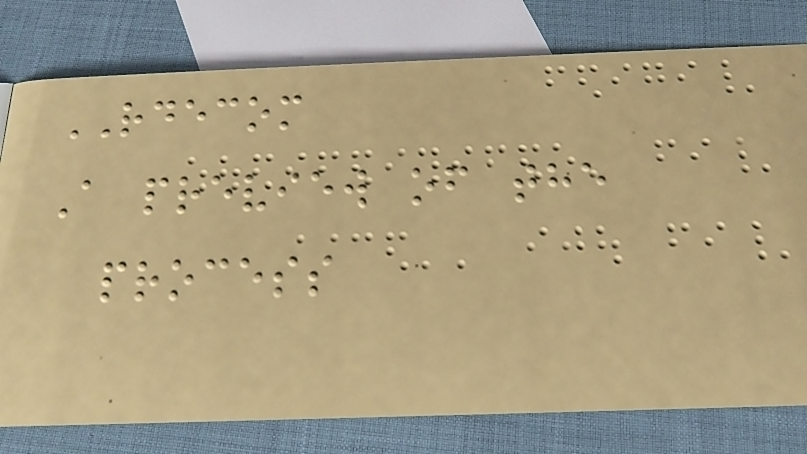RDECOM
A preview of the
process
